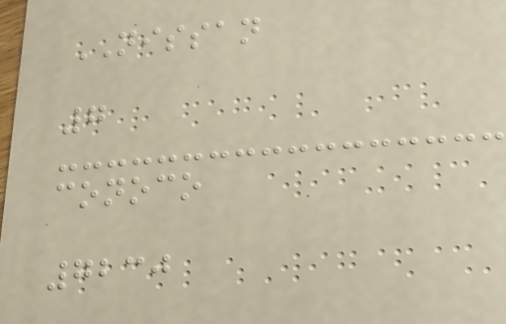NISSAN
7
conoco
7230
